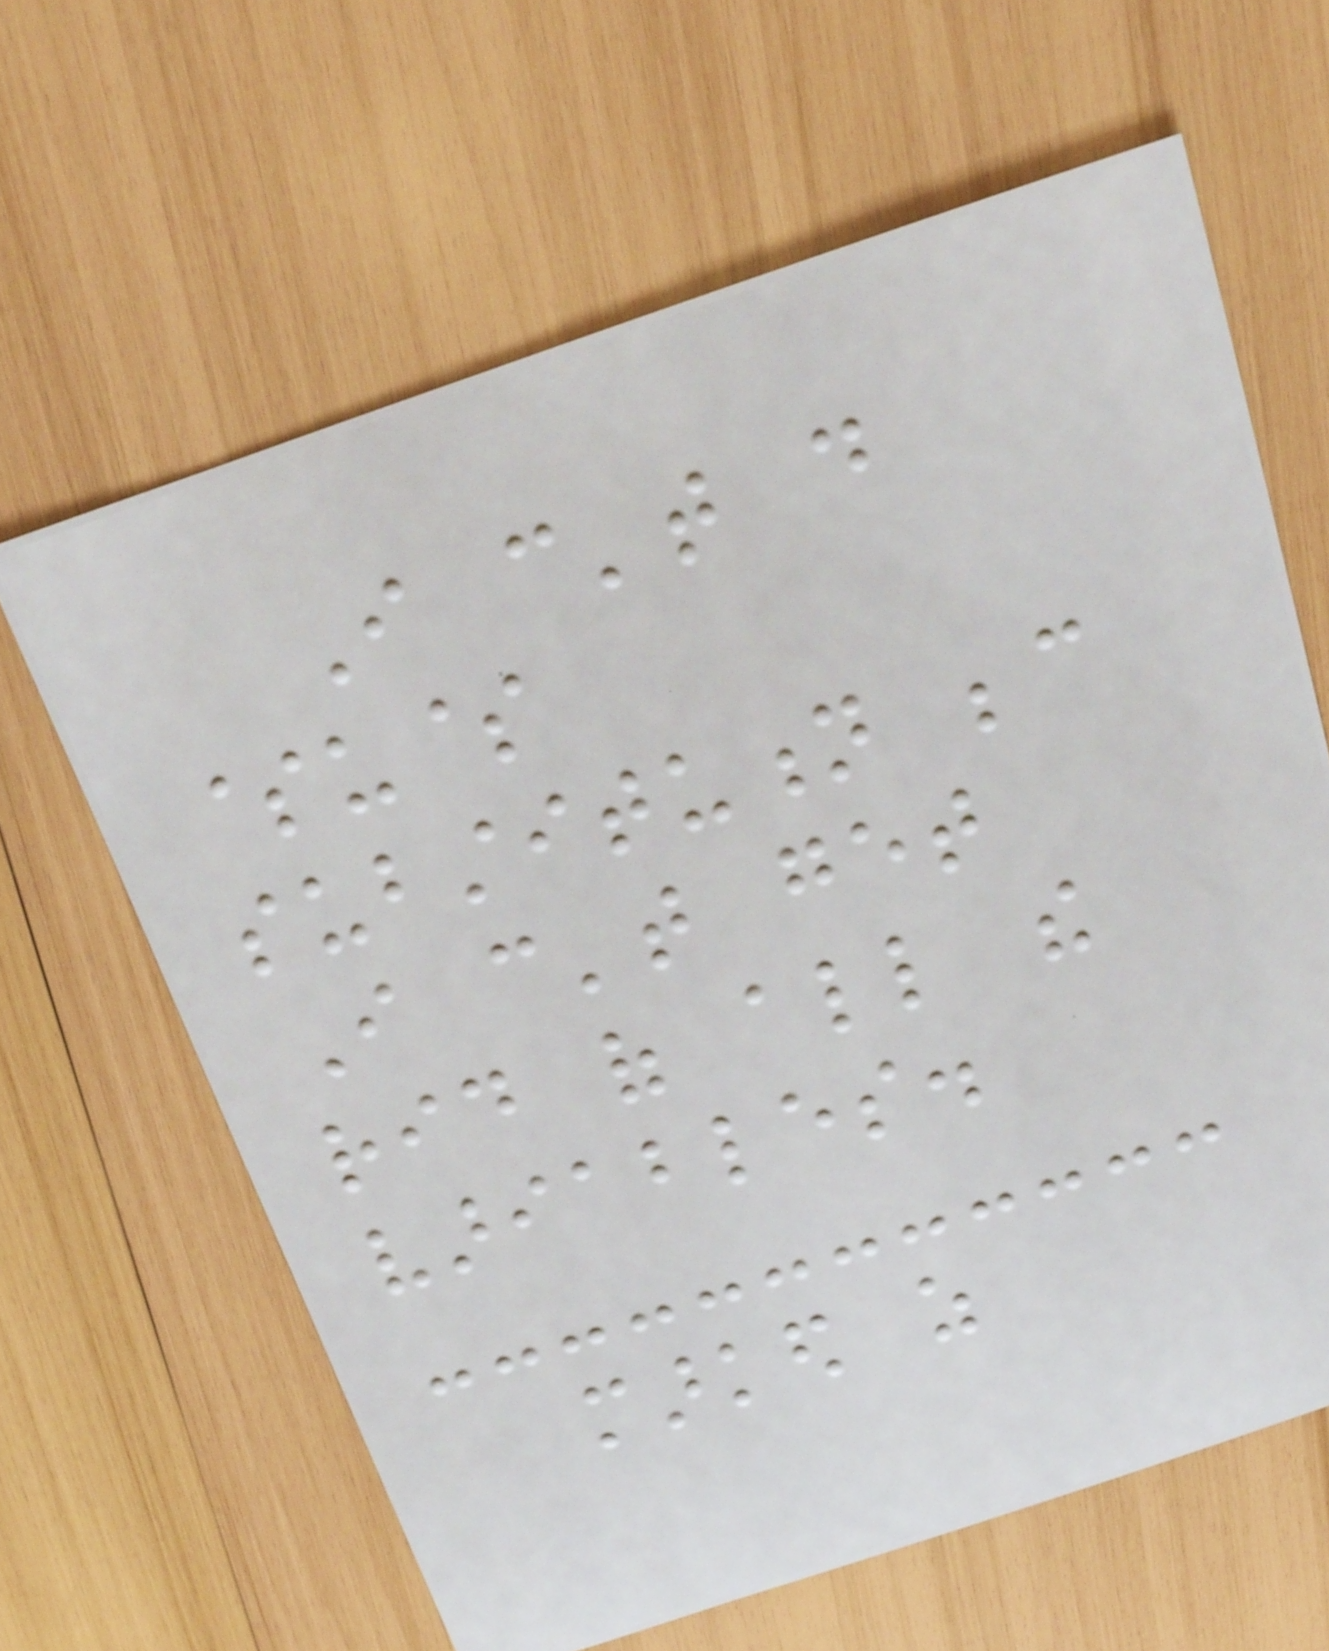I can't do
$u$
substitution because
I can't get
rid of all the
variables.
marked as
